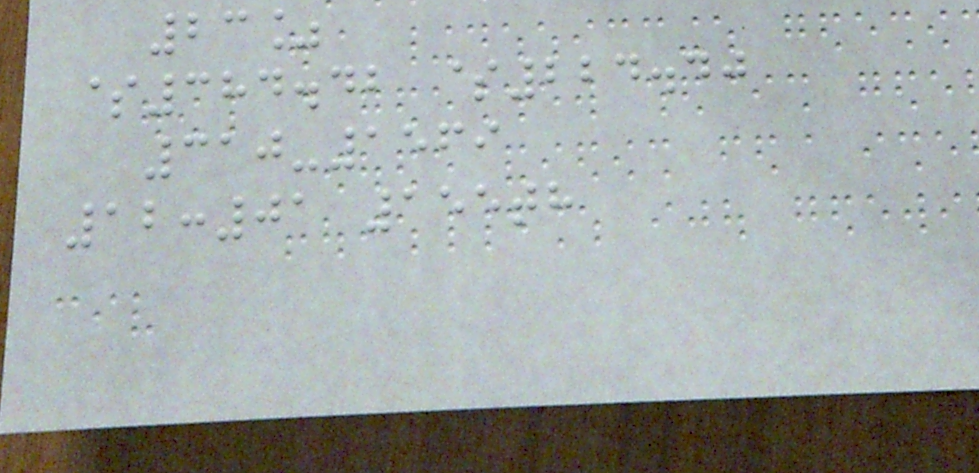23%
$384.42 $224.40
310-1569
12:01 155th
